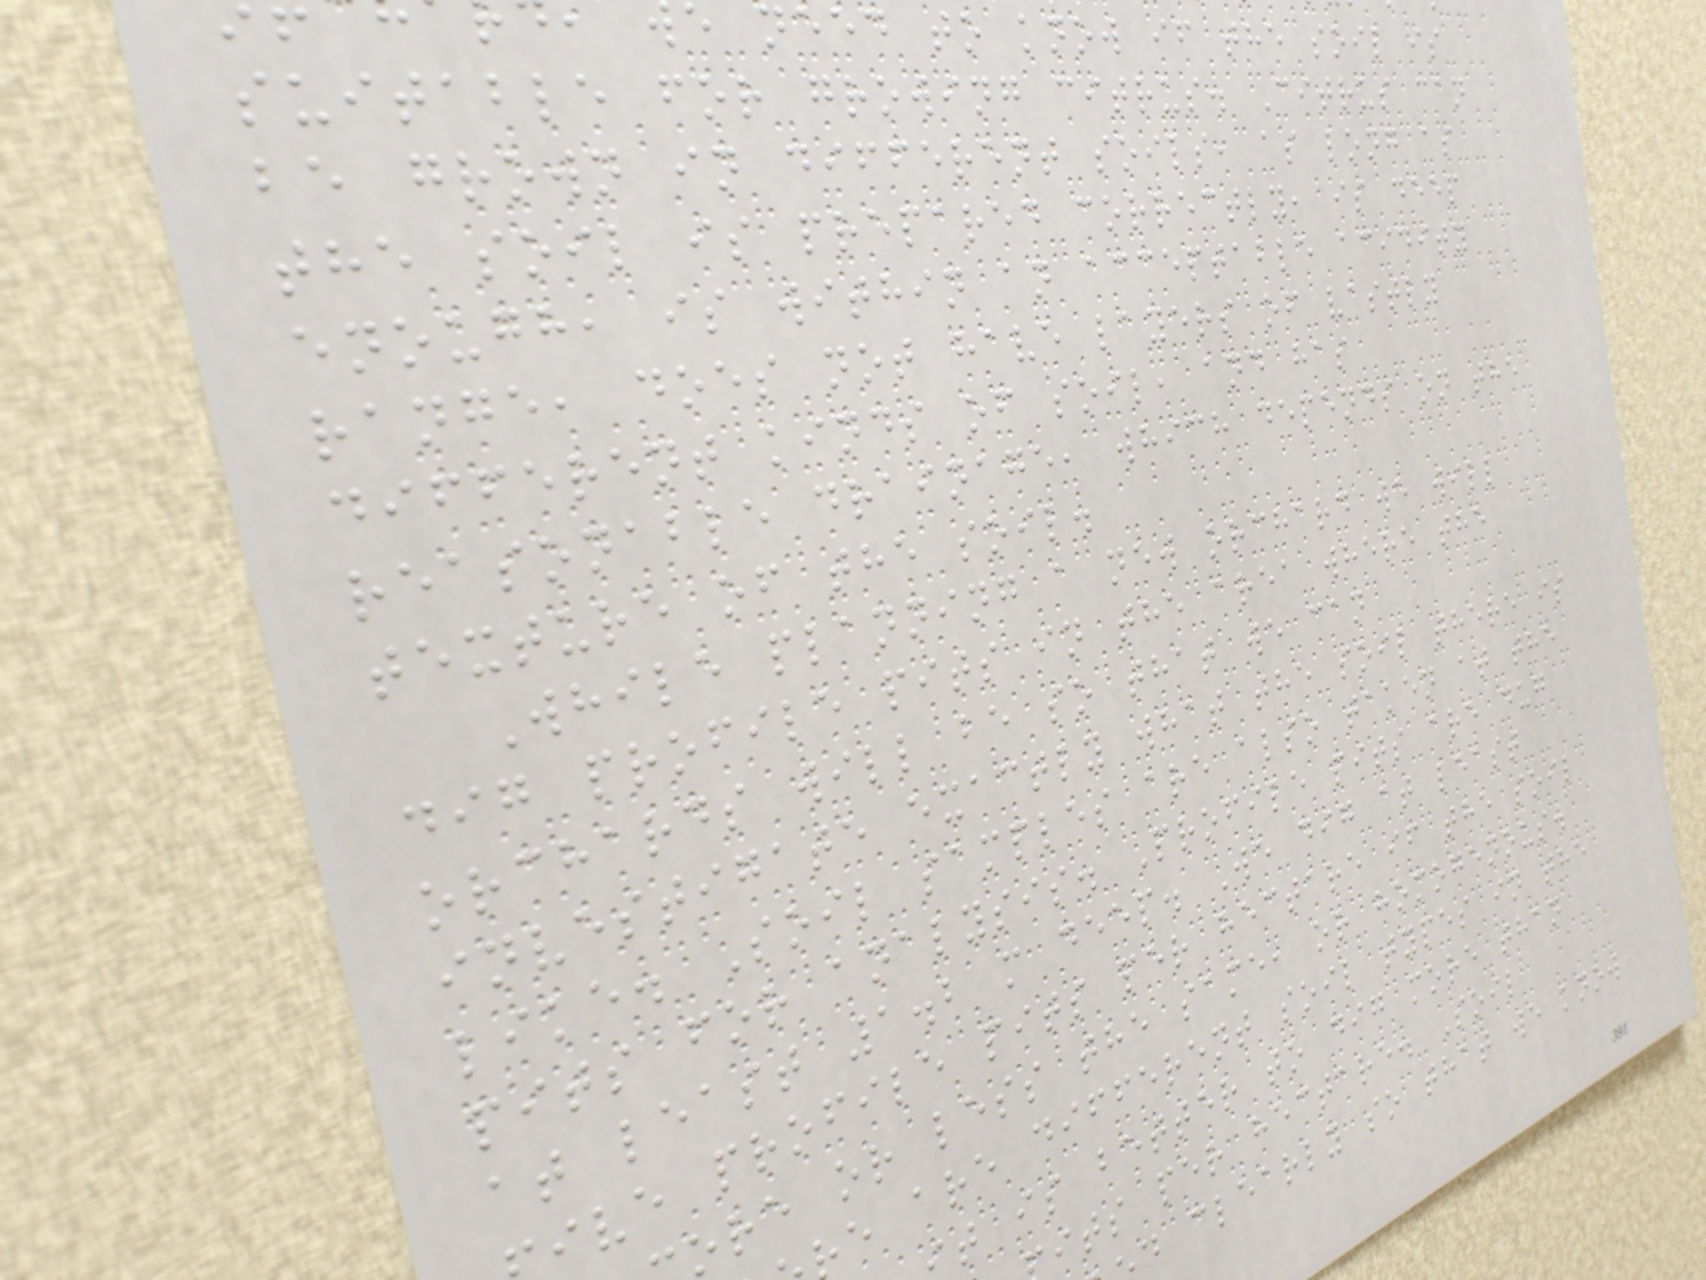e need to know if the soil is
suitable for growing citrus. Citrus can
be grown in different soils, as long as
the soil is prepared correctly, is deep
enough, is within an acceptable acidity
range, does not have layers of vastly
different kinds of soil, and has
reasonable drainage, which depends on the
texture of the soil.
While planning a new orchard we will
dig profile pits in the area where the
orchards will be so that we can
investigate exactly what the soil there is
like. Soil samples are also taken at the
pits for analysis. Profile pits are dug
at least 1.2 m deep. We dig at least
ive profile pits per hectare if the soil
ore or less the same, or homogenous.
e are different soil types in the
t is better to dig more than
its per hectare. Soil
d clearly so that we know
